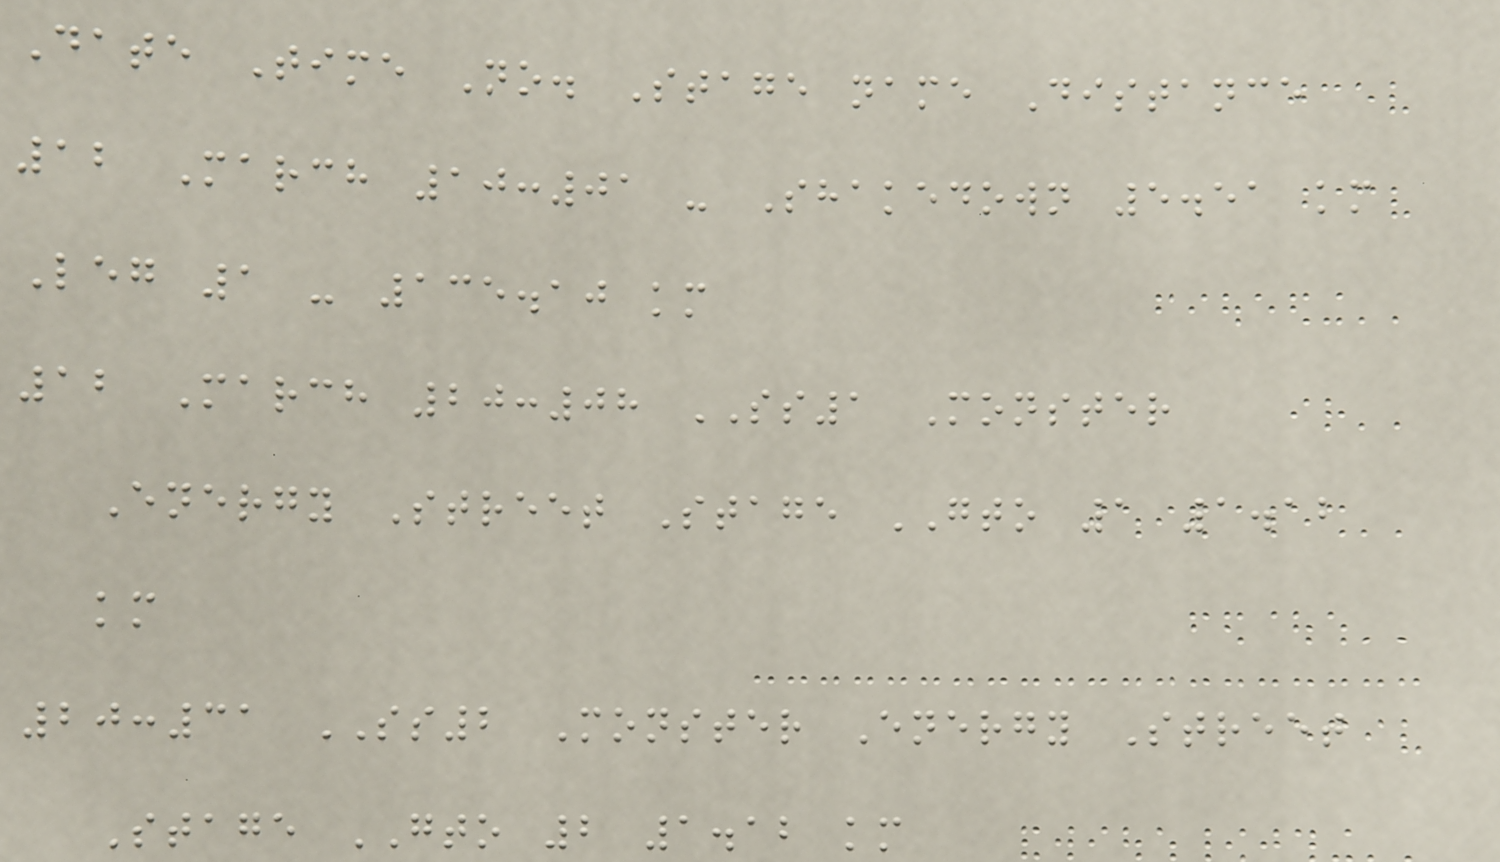Date Time No. Stage name Distance
12 March 10:01 - Shakedown 5.51 km
Leg 1 - 135.10 km
12 March 20:08 SS1 Monster
Energy Street Stage GTO 1 1.12
km
20:31 SS2 Monster Energy Street
Stage GTO 2 1.12 km
